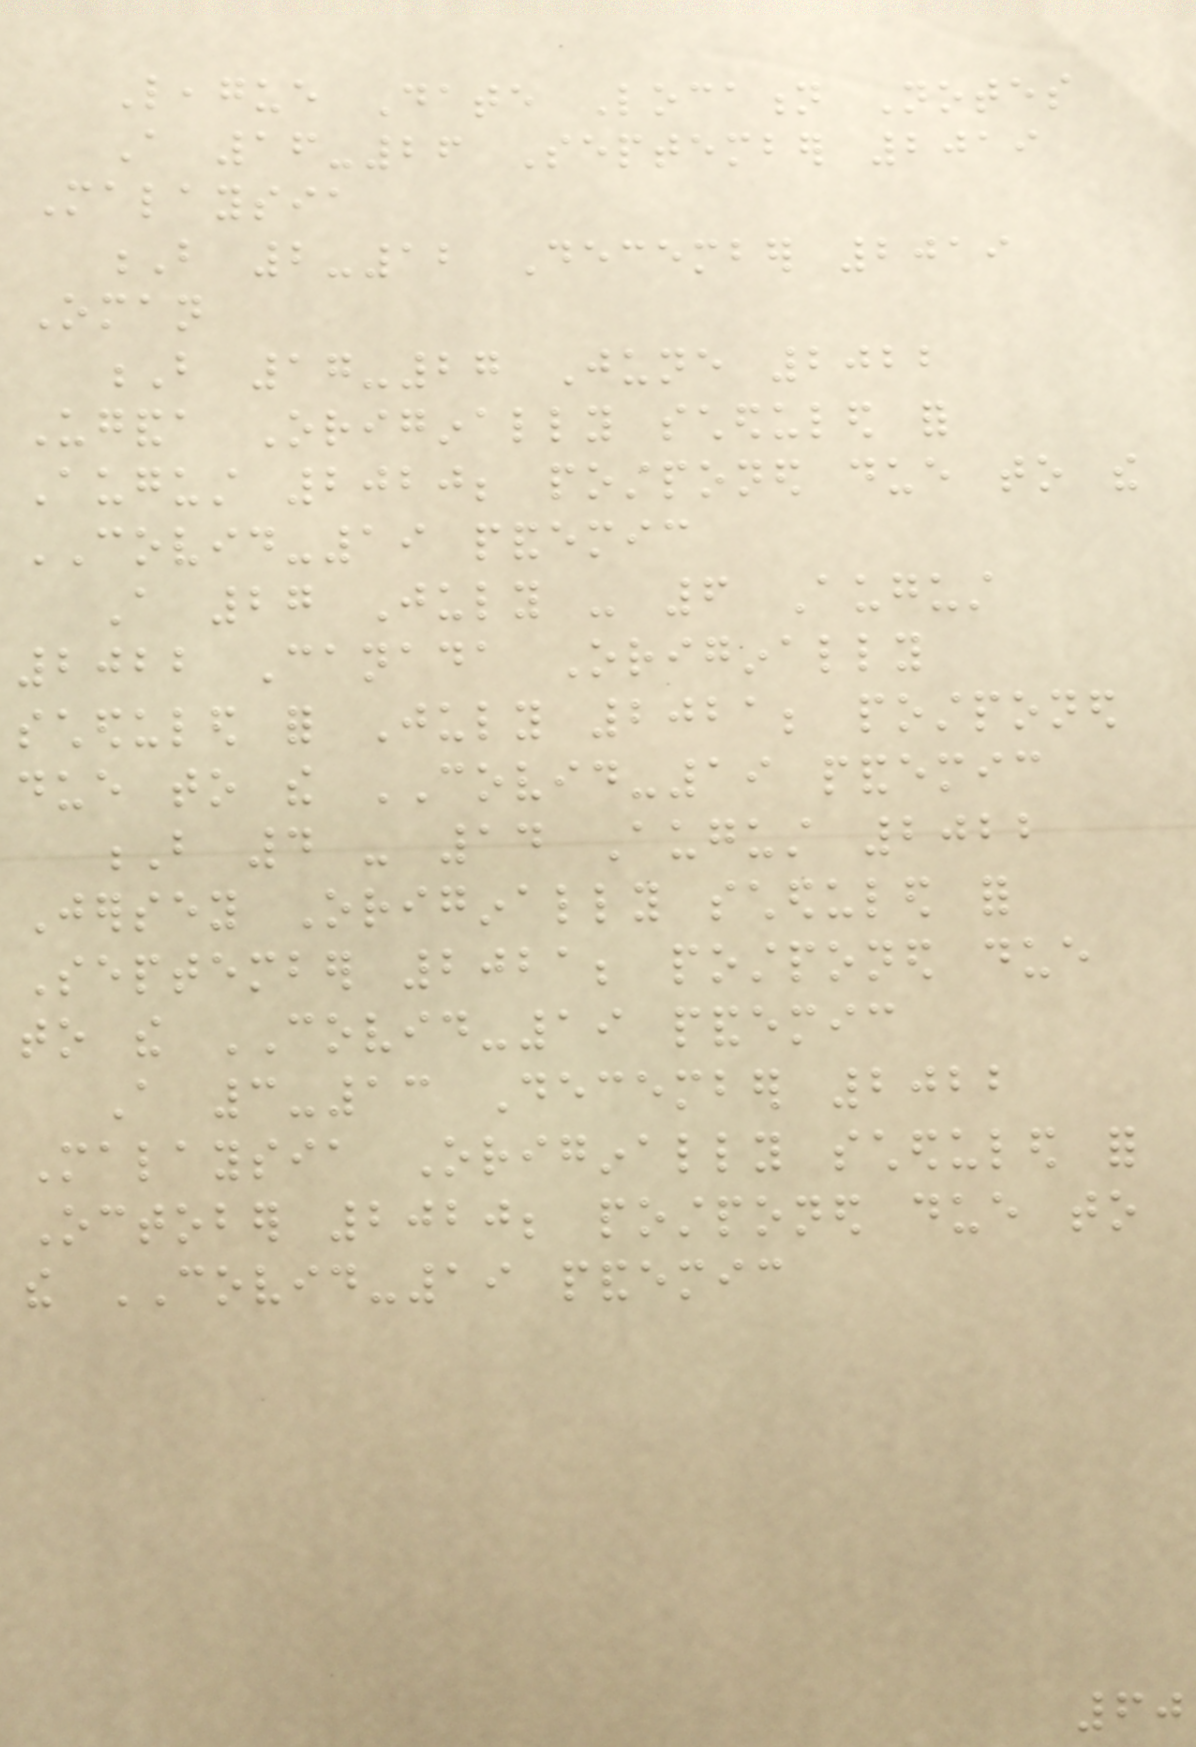League Date Location Notes
A 16-26 September 2019
Malaysia
B 2-12 December 2019
Oman
B 17-27 June 2022
Uganda Originally scheduled for
August 2020; postponed due to the
COVID-19 pandemic
A 27 July - 6 August
2022 Canada Originally
scheduled for July 2021; postponed
due to the COVID-19 pandemic
B 4 - 14 August 2022
Jersey Originally scheduled for
September 2021; postponed due
to the COVID-19 pandemic
A 3-13 December 2022
Malaysia Originally scheduled for
October 2020; postponed due to
the COVID-19 pandemic
60
